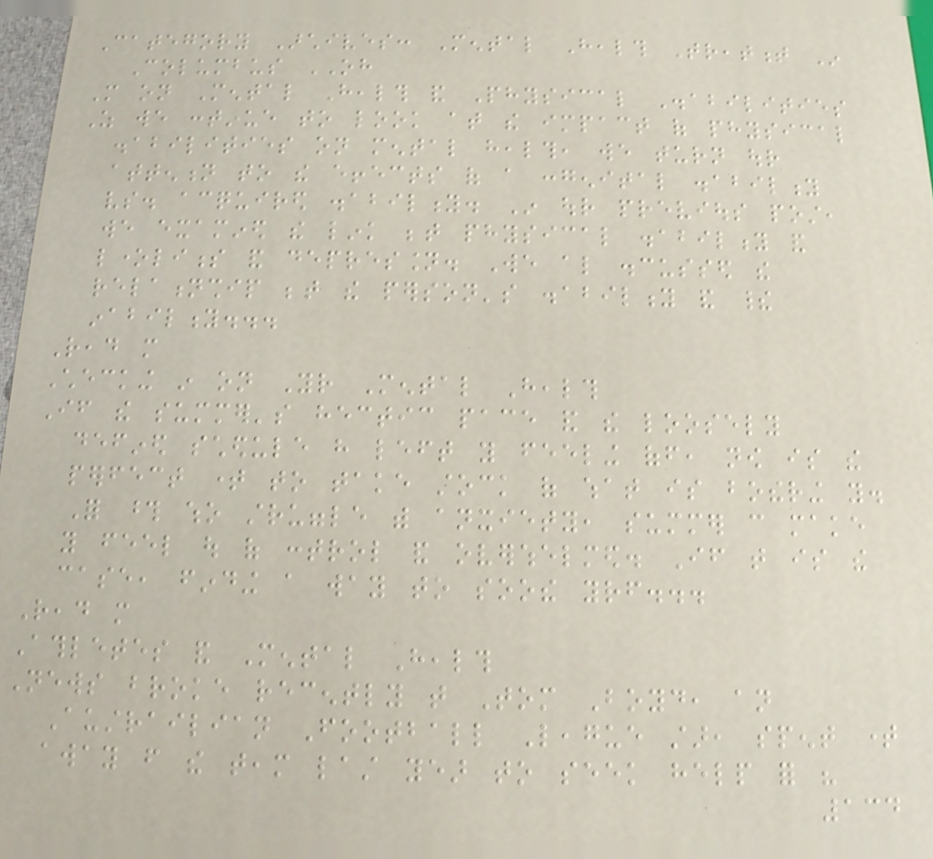Category Archives: Mental Health Treatment In
Columbus OH
More on Mental Health and Physical Disabilities
As we continue to look at the impact of physical
disabilities on mental health, we turn our
attention to the effects of a congenital disability
vs. acquired disability. In our previous post,
we examined the link between physical disability and
loneliness and depression. We also discussed the
relationship between the person's disability and their
inability...
Read more
Checking in on Your Mental Health
If the summer's hectic pace and the loosely
defined schedule have left you feeling off, now is the
perfect time to take stock of what is bothering you.
For those who struggle with anxiety, summer can make
you feel out of control and overwhelmed. If that is the
case, finding a way to soothe yourself...
Read more
Athletes and Mental Health
News broke recently that Tom Boyd, an
Austrailian Football League star, spent time
away from the team last year to seek help for his
134
